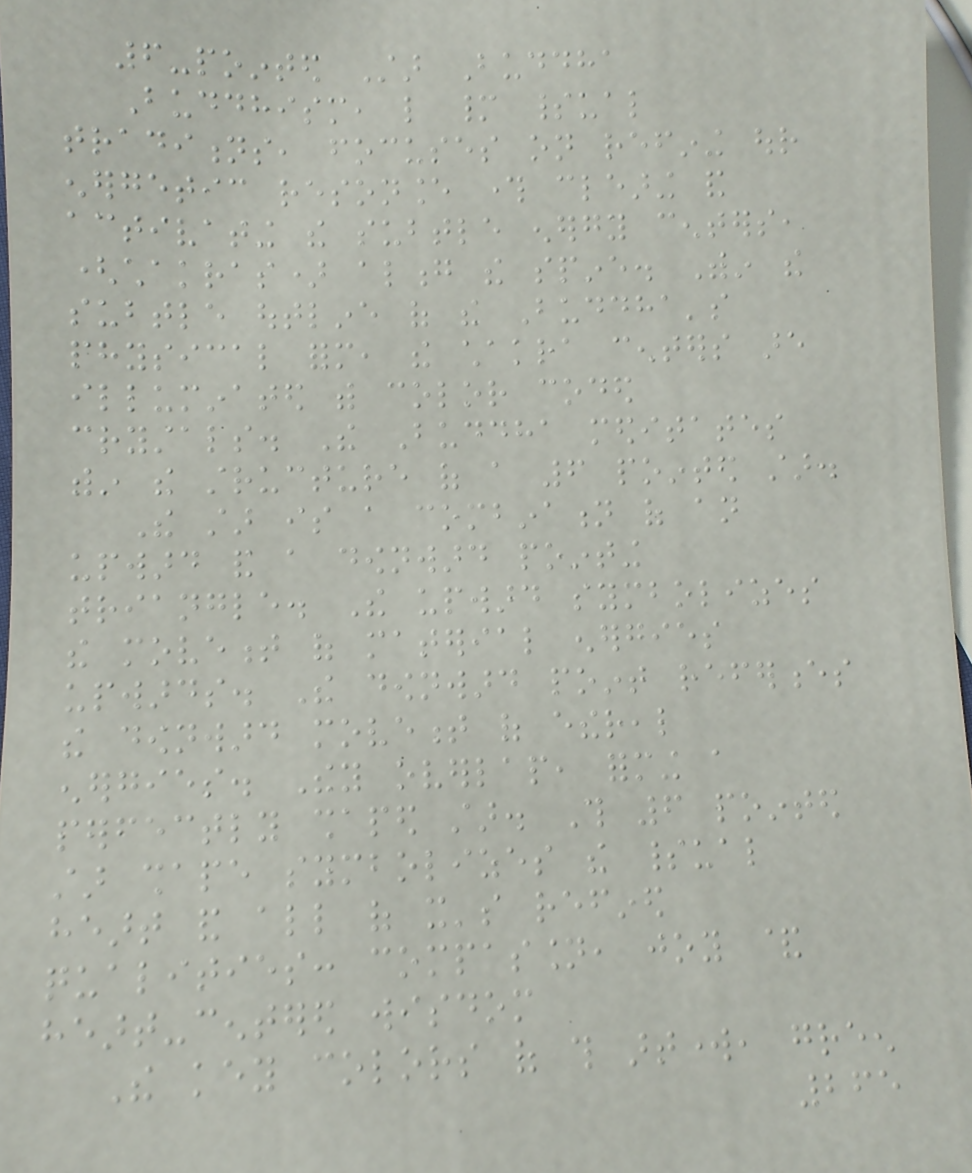6-pointed Star Buddha
Buddhism, like many spiritual
traditions, focuses on refining our
energetic resonance through clearing and
activating the subtle energy centers,
(chakras) along the spine. Within the
subtle outline of the Buddha's
physical form, the chakra centers are
illuminated with color coded
crystals. The Buddha meditates
within the structure of a 6 pointed star.
The star is a combination of an
upward and a downward pointing
triangle. The upward symbolizes
the movement of material energies
upwards. The downward point references
the downward movement of ethereal
energies. They overlap, forming a
perfectly shaped star. This 6 pointed
star shape symbolizes the spiritual
heart and all of it's refined
qualities: compassion, joy &
heart-centered wisdom
The key colors of this artwork, green
265
